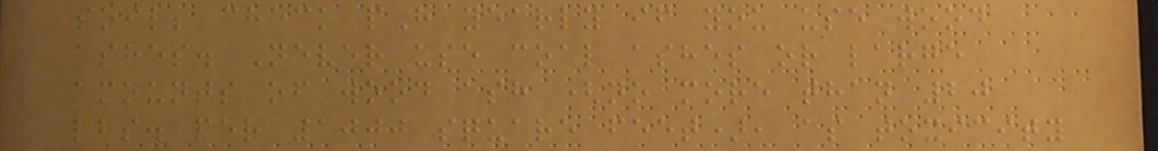soil; check pH yearly if you use wood
ashes. Never use coal ashes or large
amounts of wood ash (no more than 20
lbs. per 1000 square feet), as toxicity
